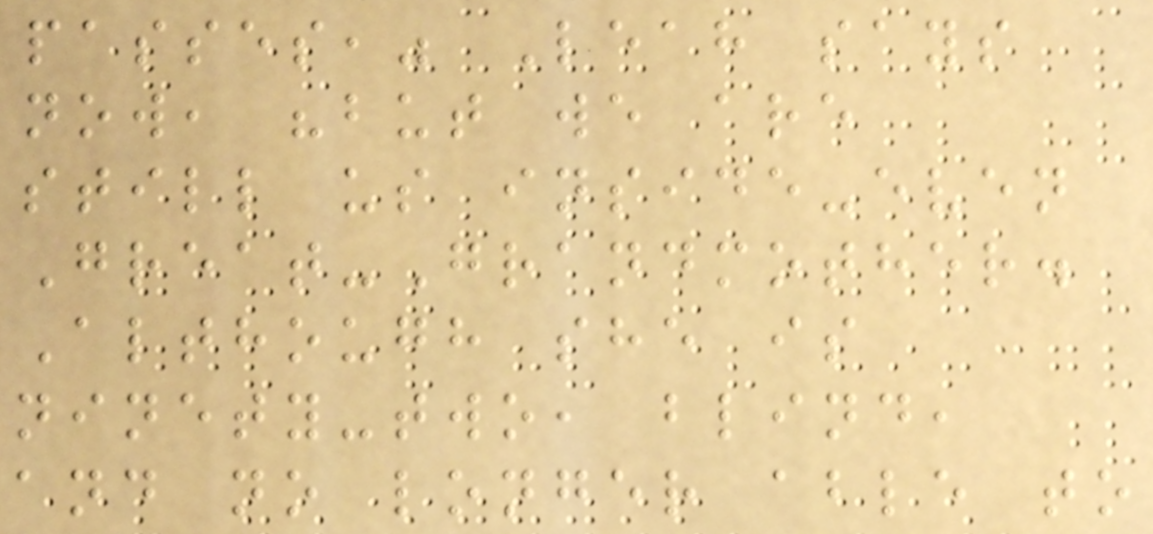passes," Leah says
now, "but we are
still us inside-even
Great-Grandmother.
Although she is
ninety-two, blind,
and no longer able to
